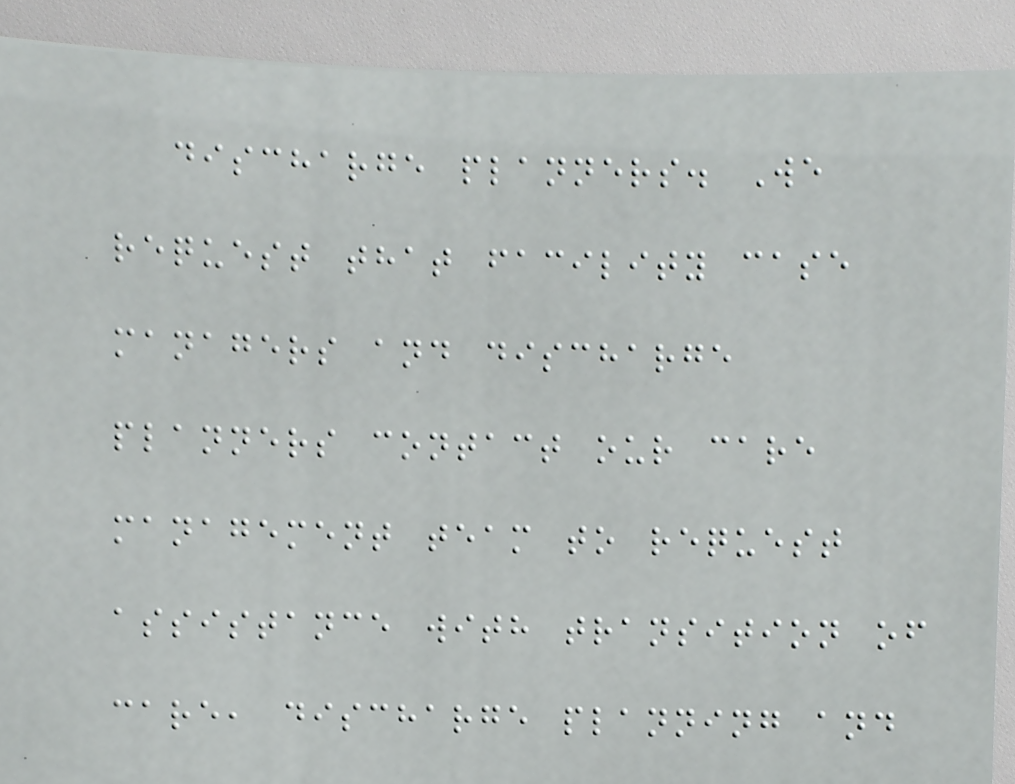discharge planners. We
request that facility case
managers and discharge
planners contact our care
management team to request
assistance with transition of
care, discharge planning and
